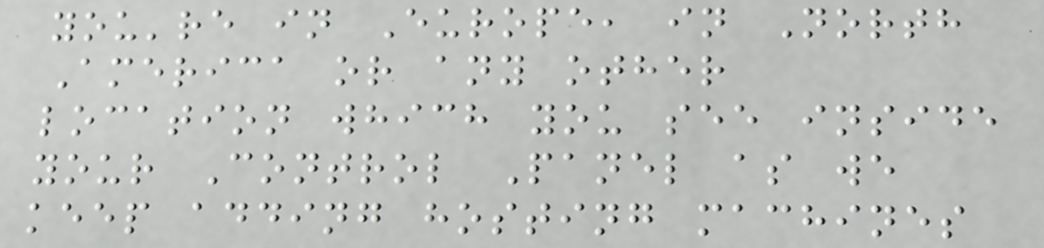you're in Europe, in North
America or any other
location which you see inside
your Control Panel as we
keep adding hosting machines
